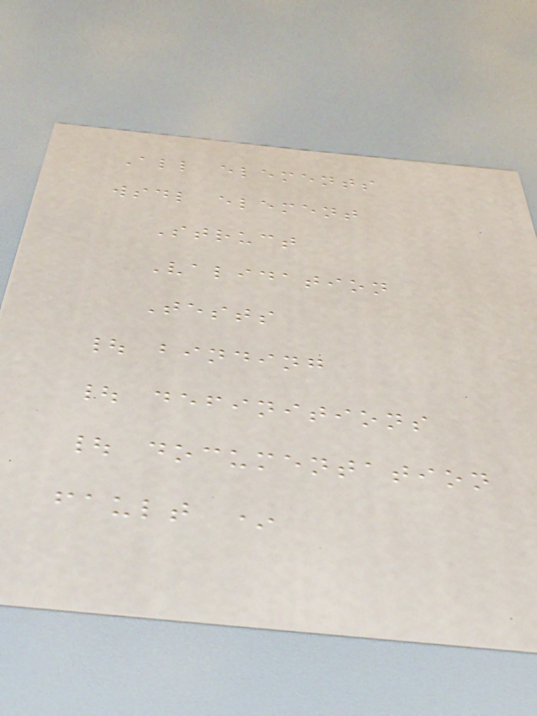All elements
wsdl element
Struct
Validation
Tests
| binding
| definitions
| documentation
fault *
